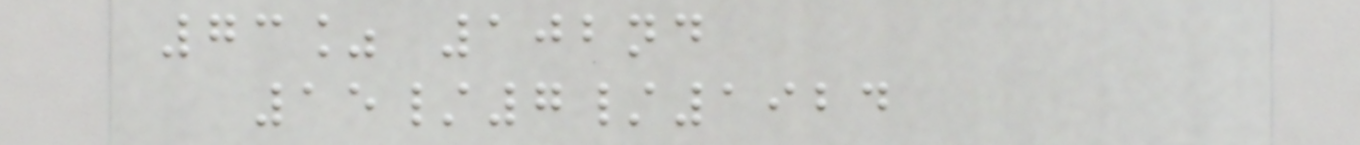73% 102nd
15/7/1924
